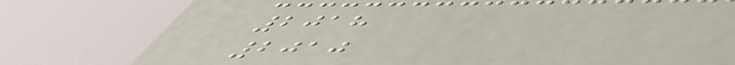2018
2010
